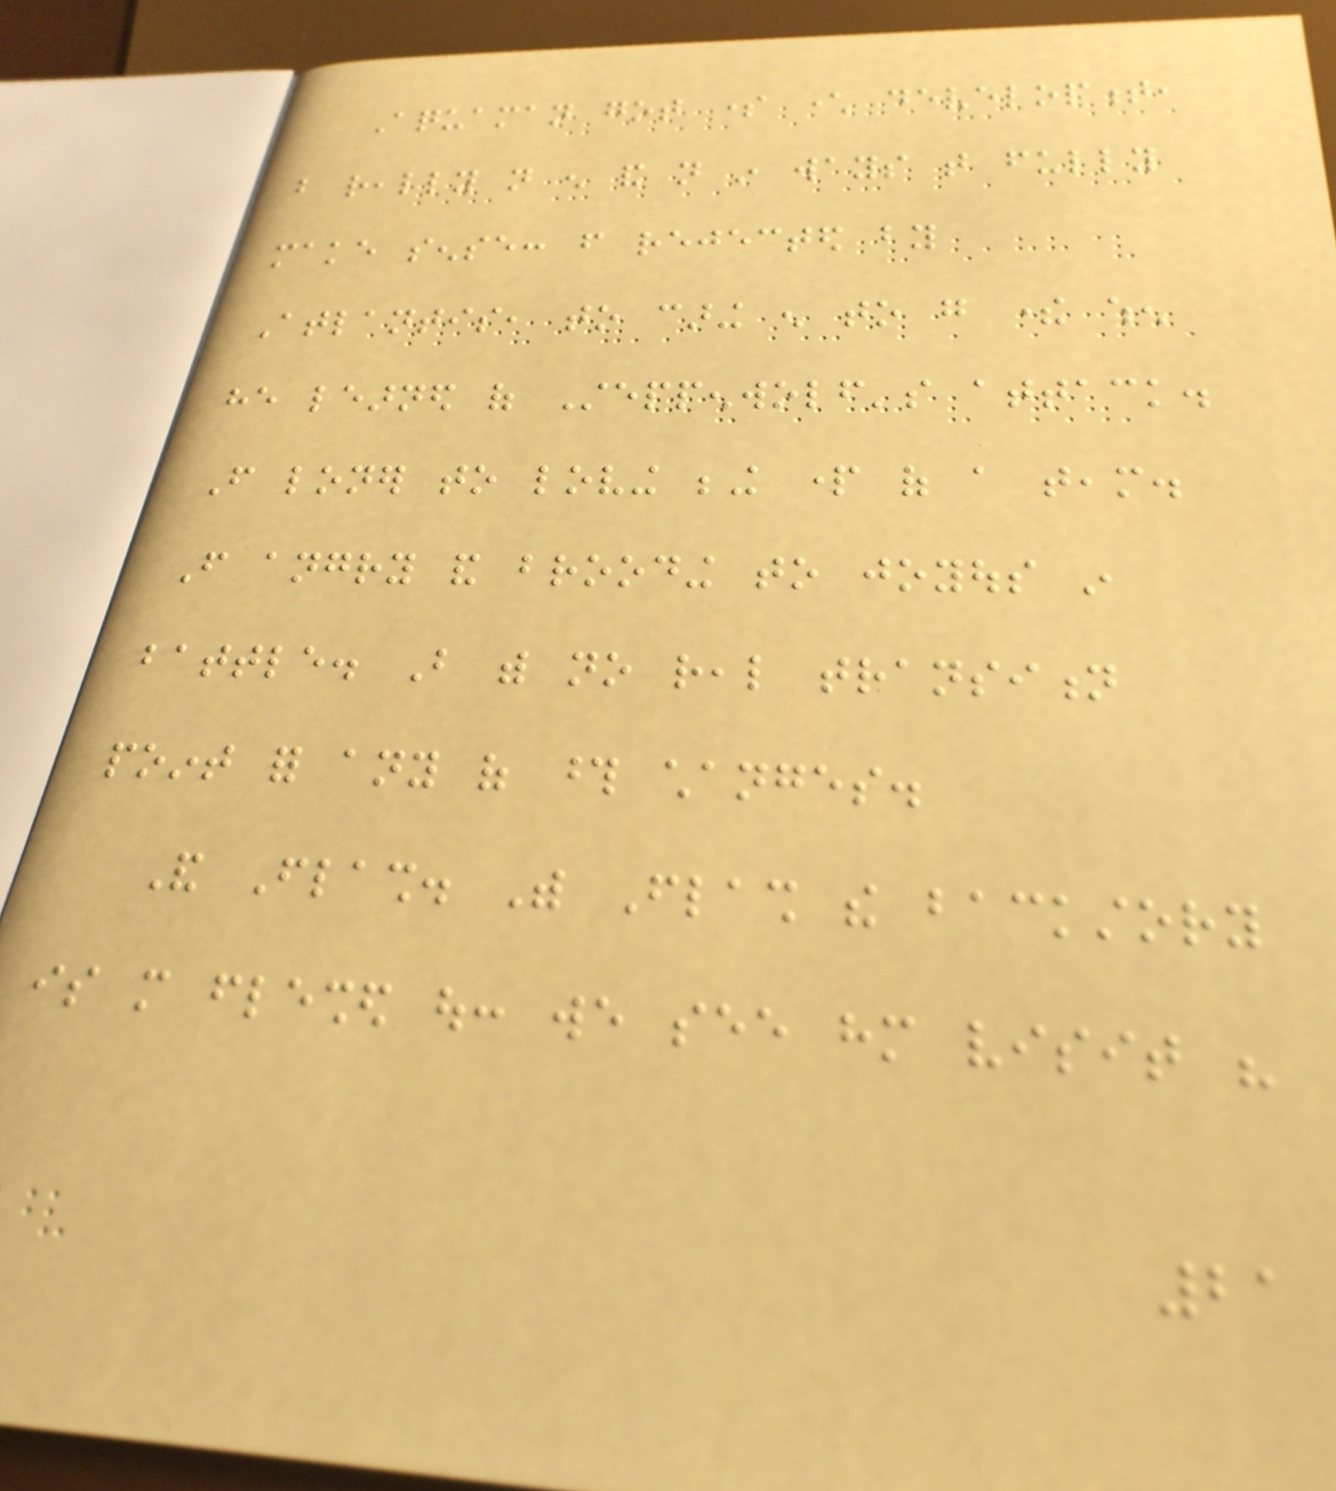Aquaman got some character development,
but really not enough and not in ways that fully
make sense: from rejected by
Atlantis, to caring enough to go there when
he learned of Steppenwolf's attack.
From loner to loving being part of a team.
From angry and brooding to joyous in
battle. But with no real transition
point for any of those changes.
And Flash. With Flash the backstory
is more fleshed out: we see him visit his
21
